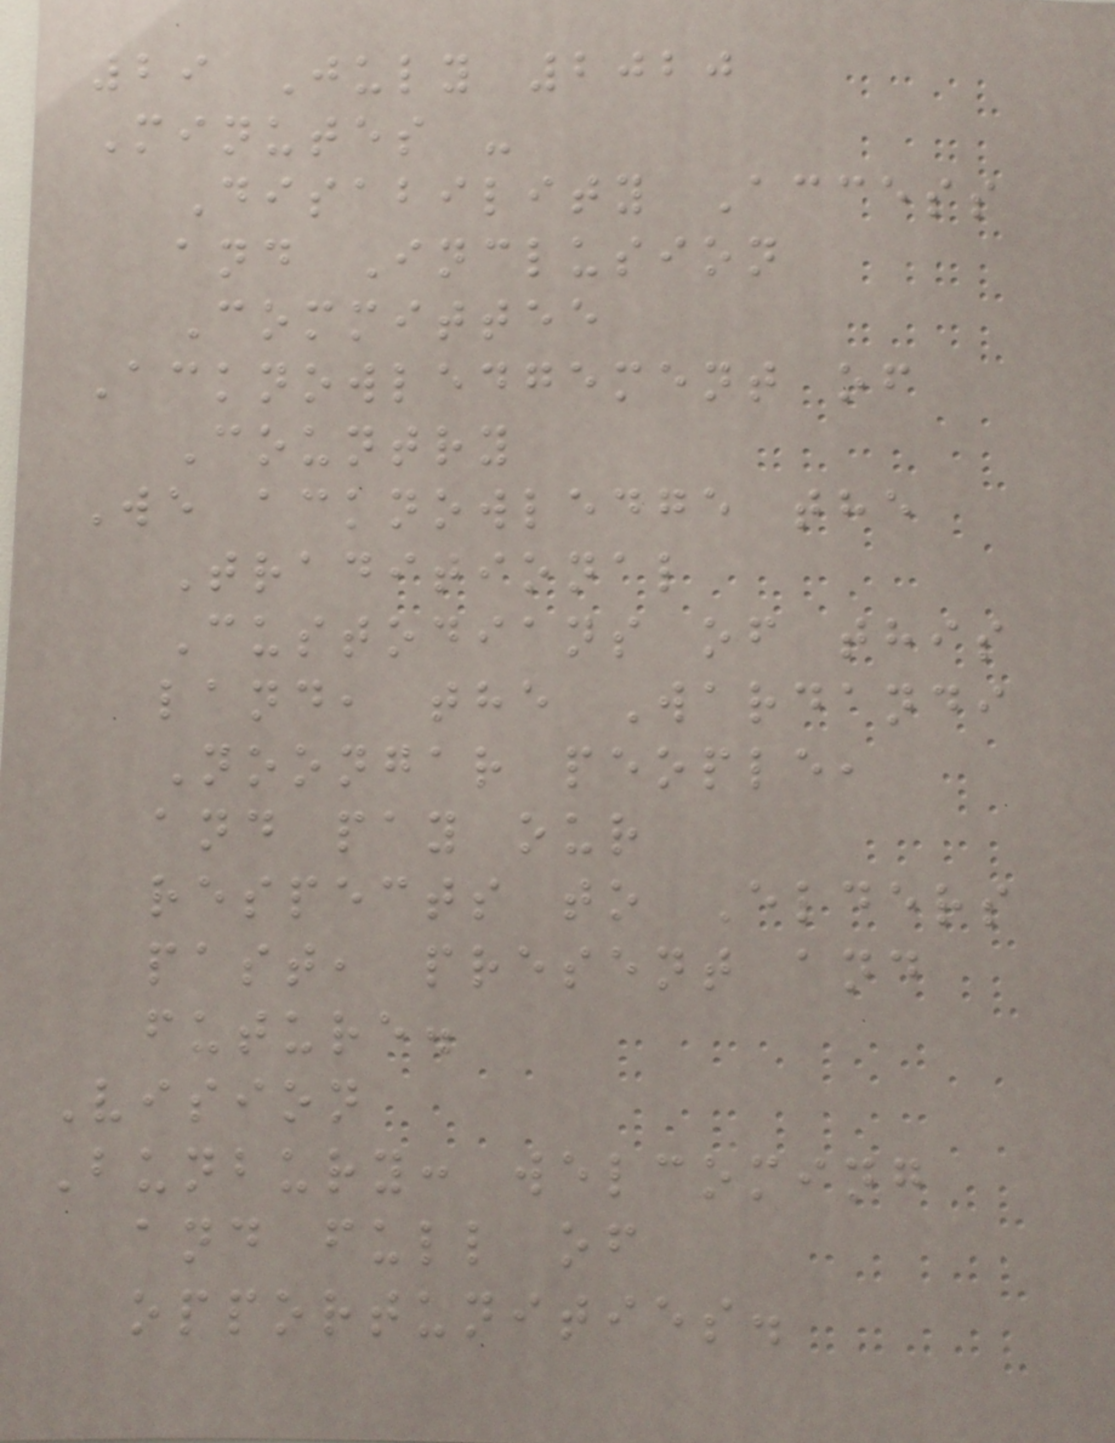29 July 2020
Minutes -
Disability Access
and Inclusion
Committee
Acknowledgement of
Country
We acknowledge the
Traditional
Custodians of this
land, the Wardandi
Noongar people,
and pay our
respects to Elders
past, present and
future.
Vision
Bunbury: welcoming
and full of
opportunities.
